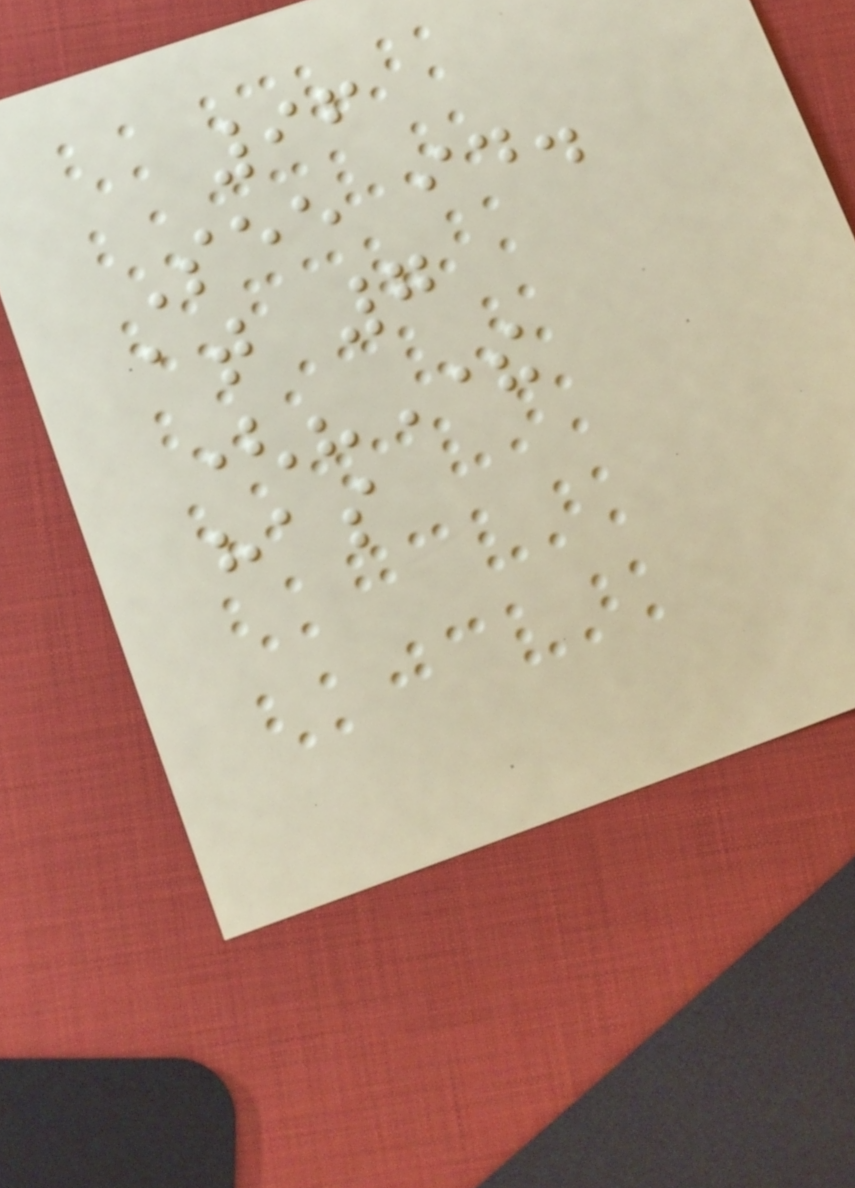96
See id.
at 7
("There
has
